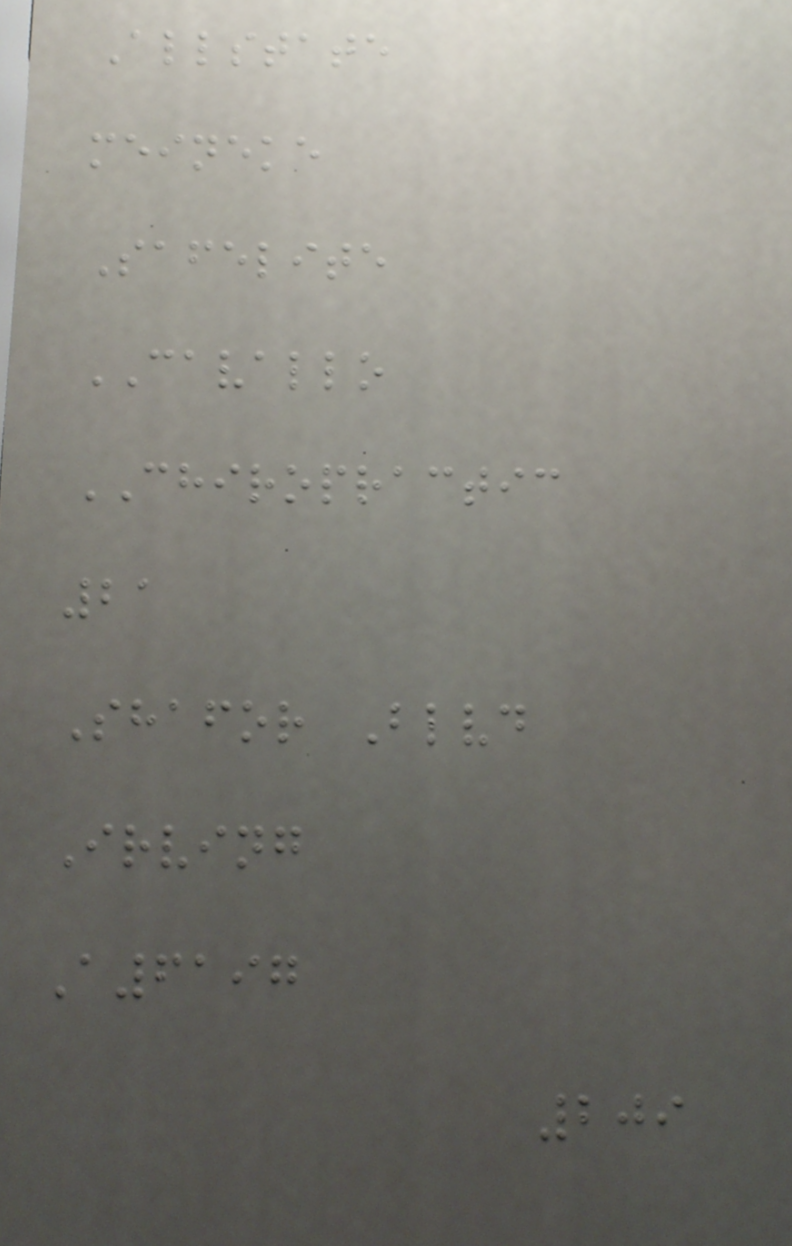Allstate
meineke
Safelite
CAVALLO
CHIROPRACTIC
21
Shafor Blvd
Irving
A6197
209
